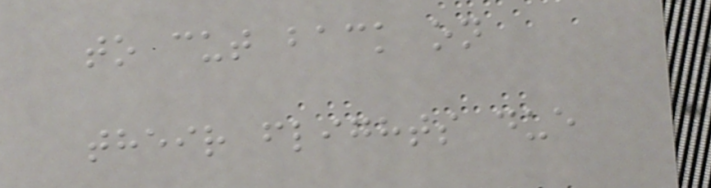to cut back on
their flights due
